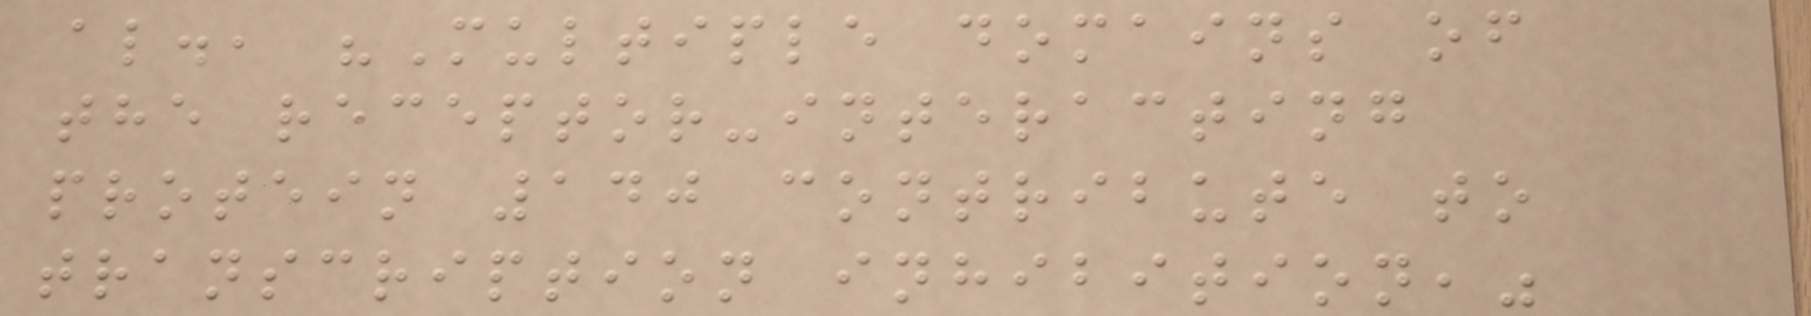al., "Multiple domains of
the receptor-interacting
protein 140 contribute to
transcription inhibition,"
